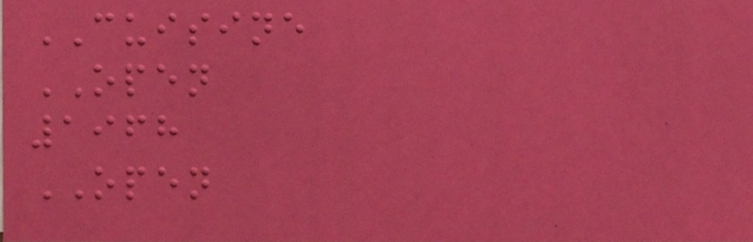CUISINE
OPEN
1968
OPEN
